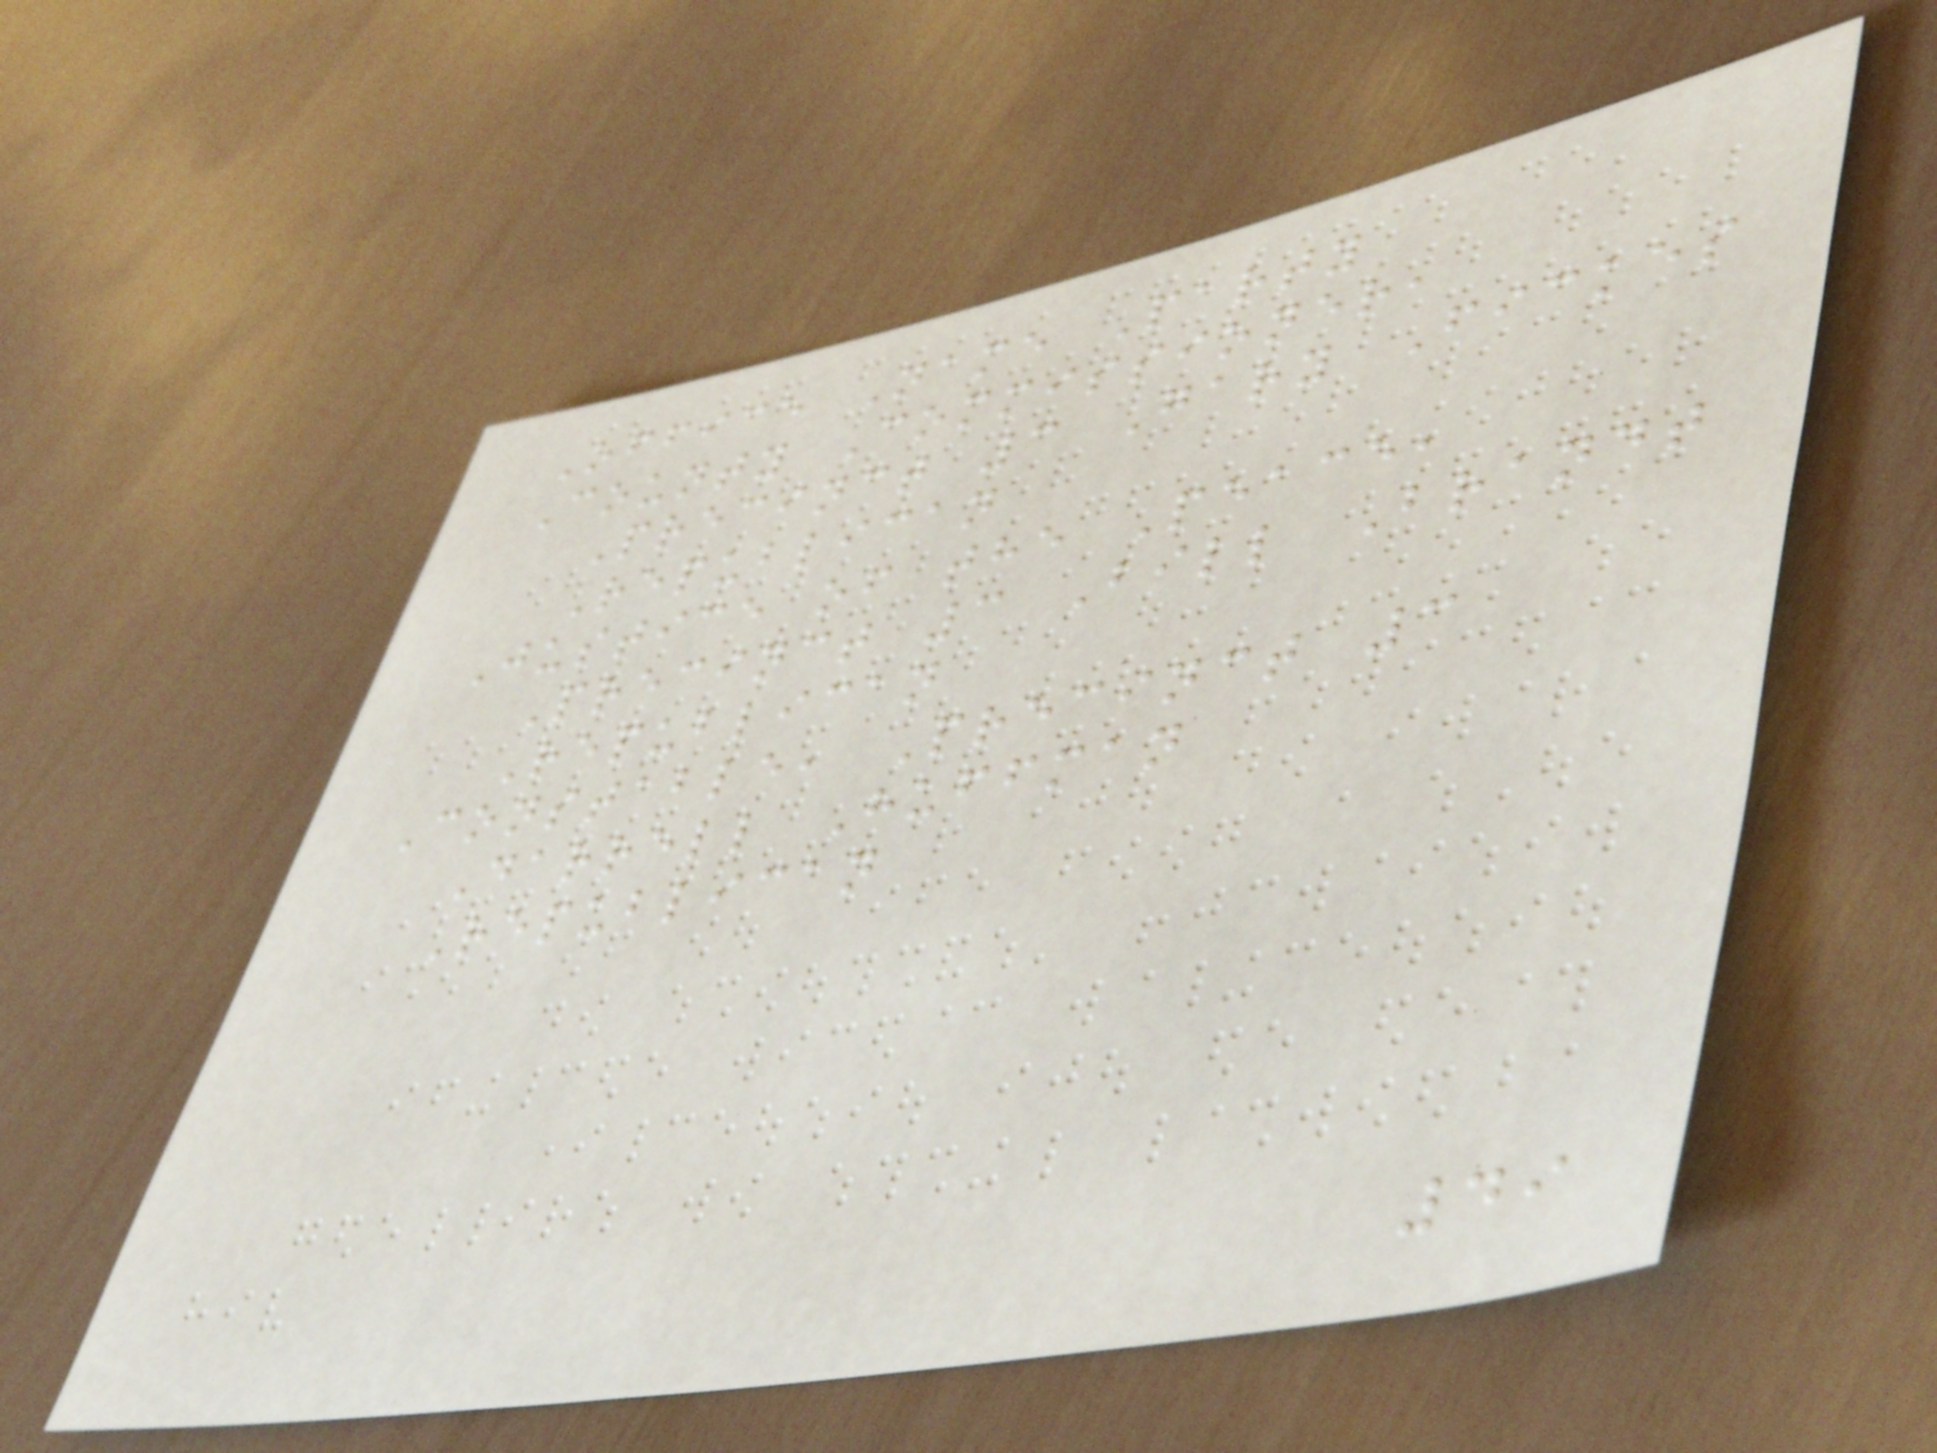Office Name Party
County Commissioner,
Precinct 3 Gary Fickes
Republican
Justice of the Peace,
Precinct 3 Bill Brandt
Republican
Constable, Precinct 3
Darrell Huffman
Republican
49
